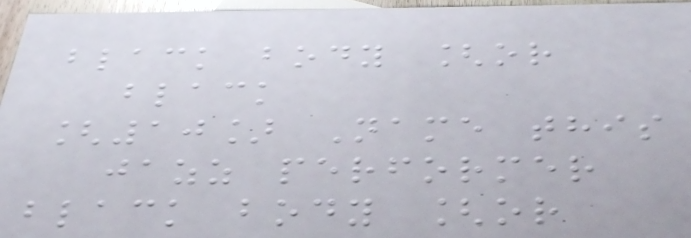black body [or
black
[10] Name this
jazz performer
black body [or
